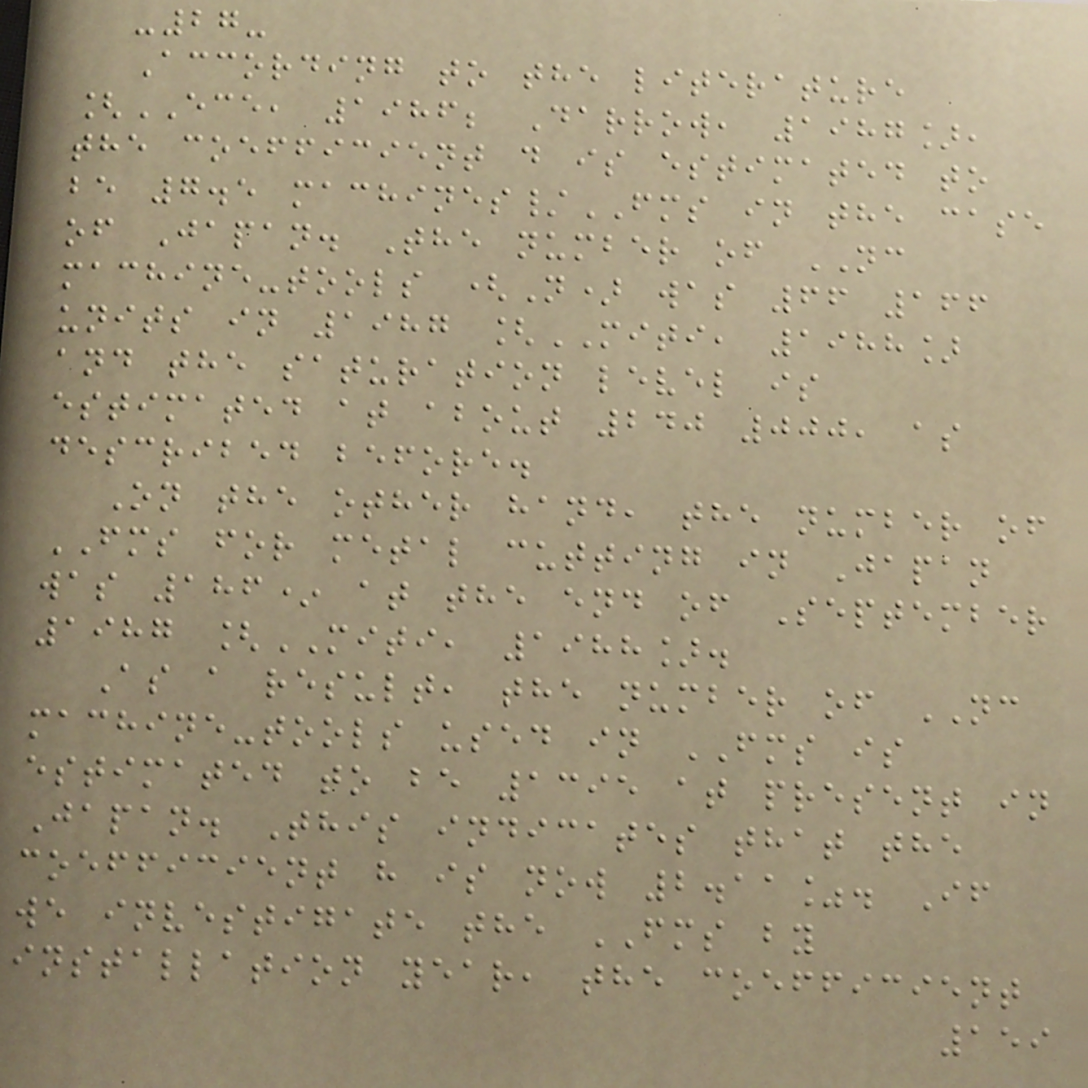-27-
According to the literature
[ECE, 1986; Darrow, 1987],
the coefficient d is estimated to
be 7.5 machines/FMS in the case
of Japan. The number of NC
machine-tools (N) was 66 166
units in 1987 [MITI, 1988]
and the saturation level is
estimated at about 240 000, as
described before.
On the other hand, the number of
FMS for metal cutting in Japan
was 186* at the end of September
1987 [MITI, 1988].
As a result, the number of NC
machine-tools used in FMS is
estimated to be 1395 at present in
Japan. This indicates that the
coefficient h is now 2.11%. If
we investigate the FMS by
installation year, the coefficient
159
